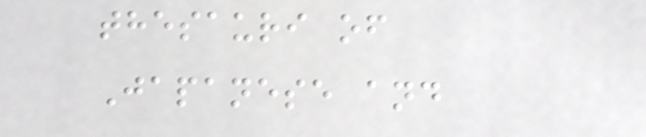thesauri of
Japanese and
